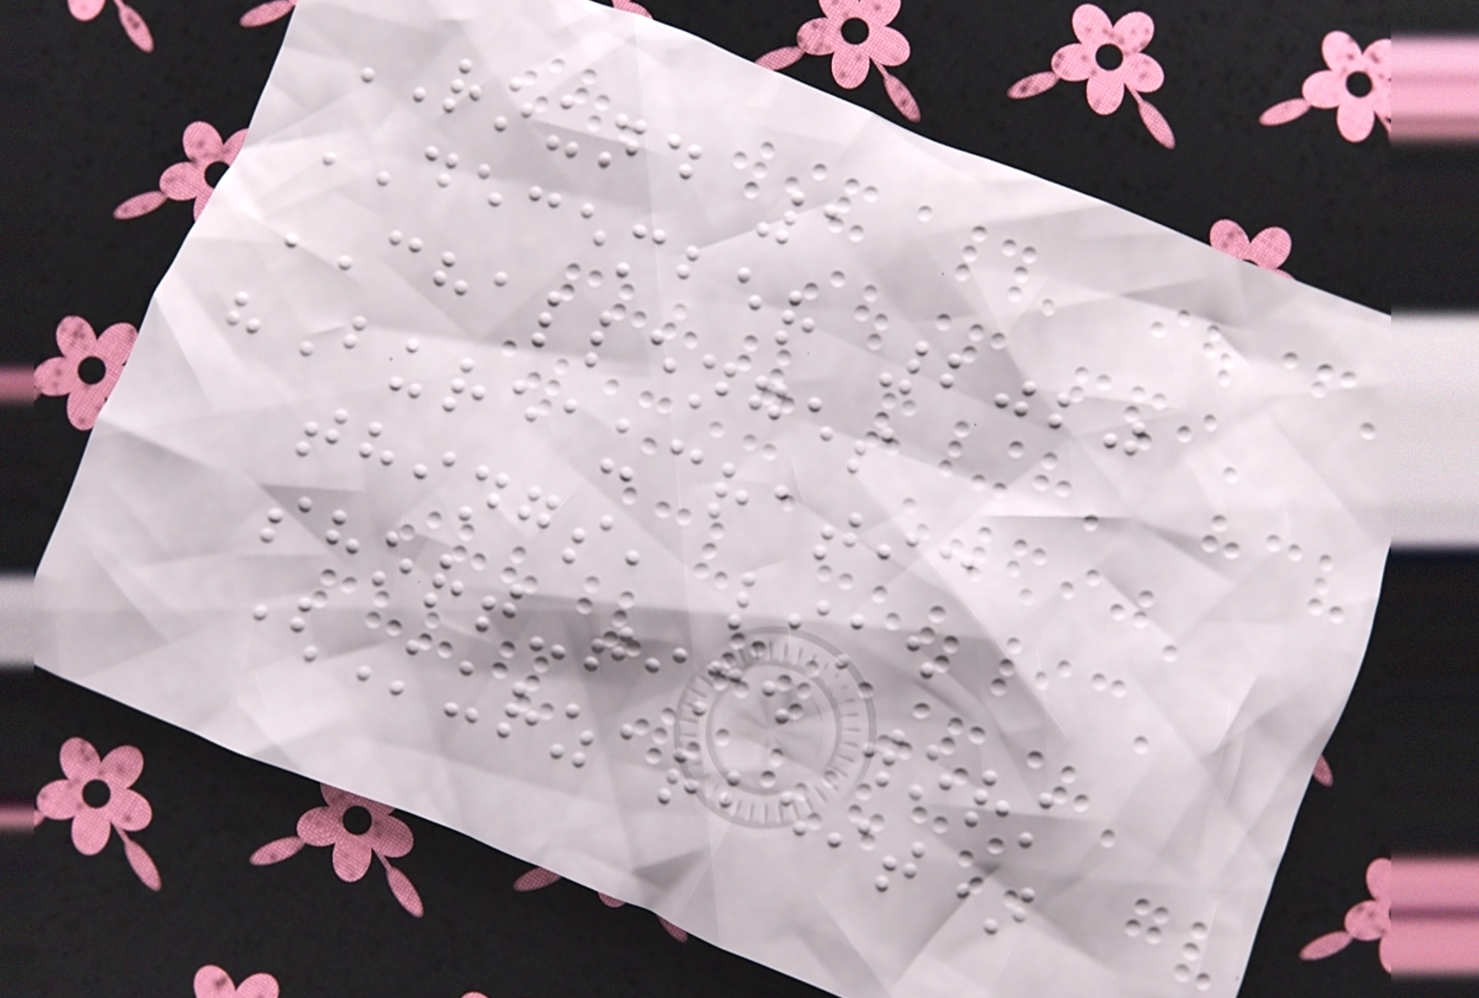ROUND 1
DECEMBER 2020
CHALLENGES
"Bureaucratic
things, like
short-time work
(Kurzarbeit)
